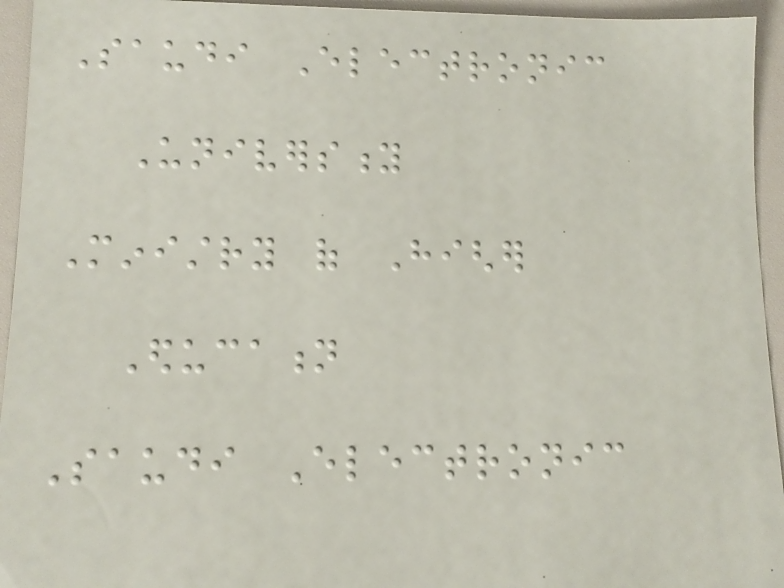Saudi Electronic
University
Ministry of Higher
Education
Saudi Electronic
